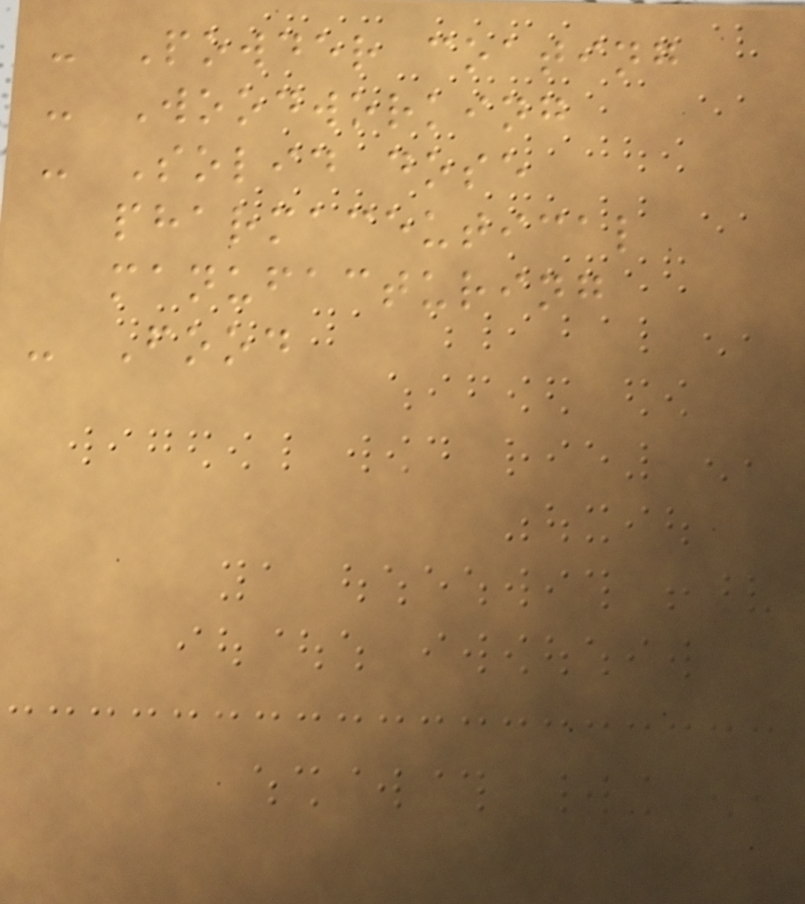- Powder coating
- Woodworking
- Solid dose
pharmaceutical
manufacturing
- Food
